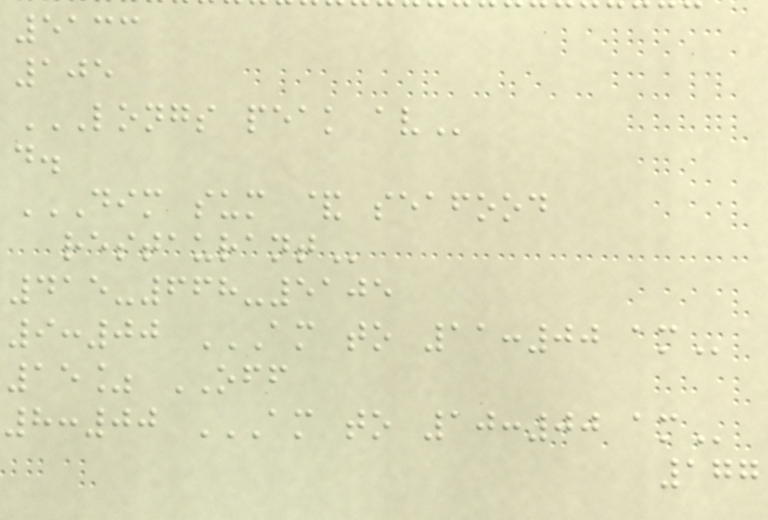5133
105
LONGS PEAK AV
d.
DIM SUM & SEAFOOD
RESTAURANT
415-668-5105
9:00 AM TO 11:00 AM
15% OFF
8:00 AM TO 10:00 AM
177
